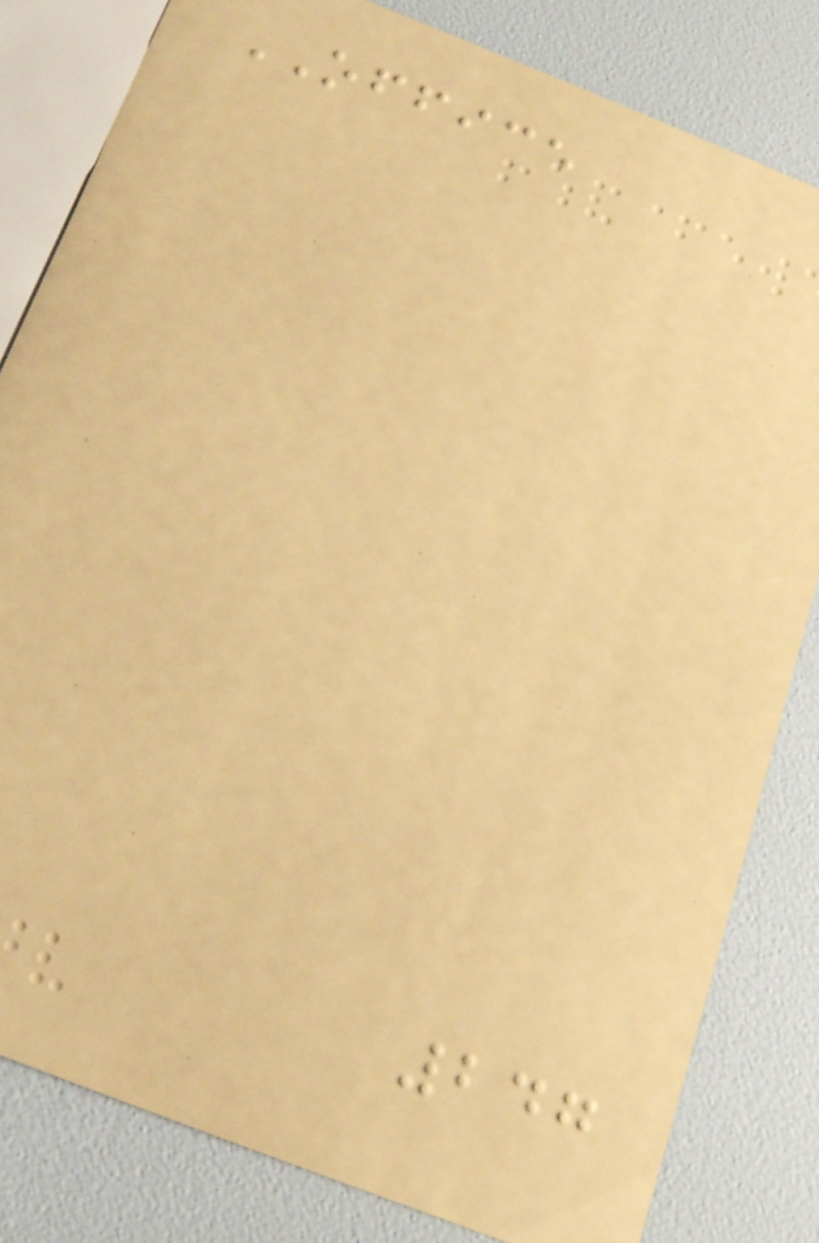OFFICE
247
